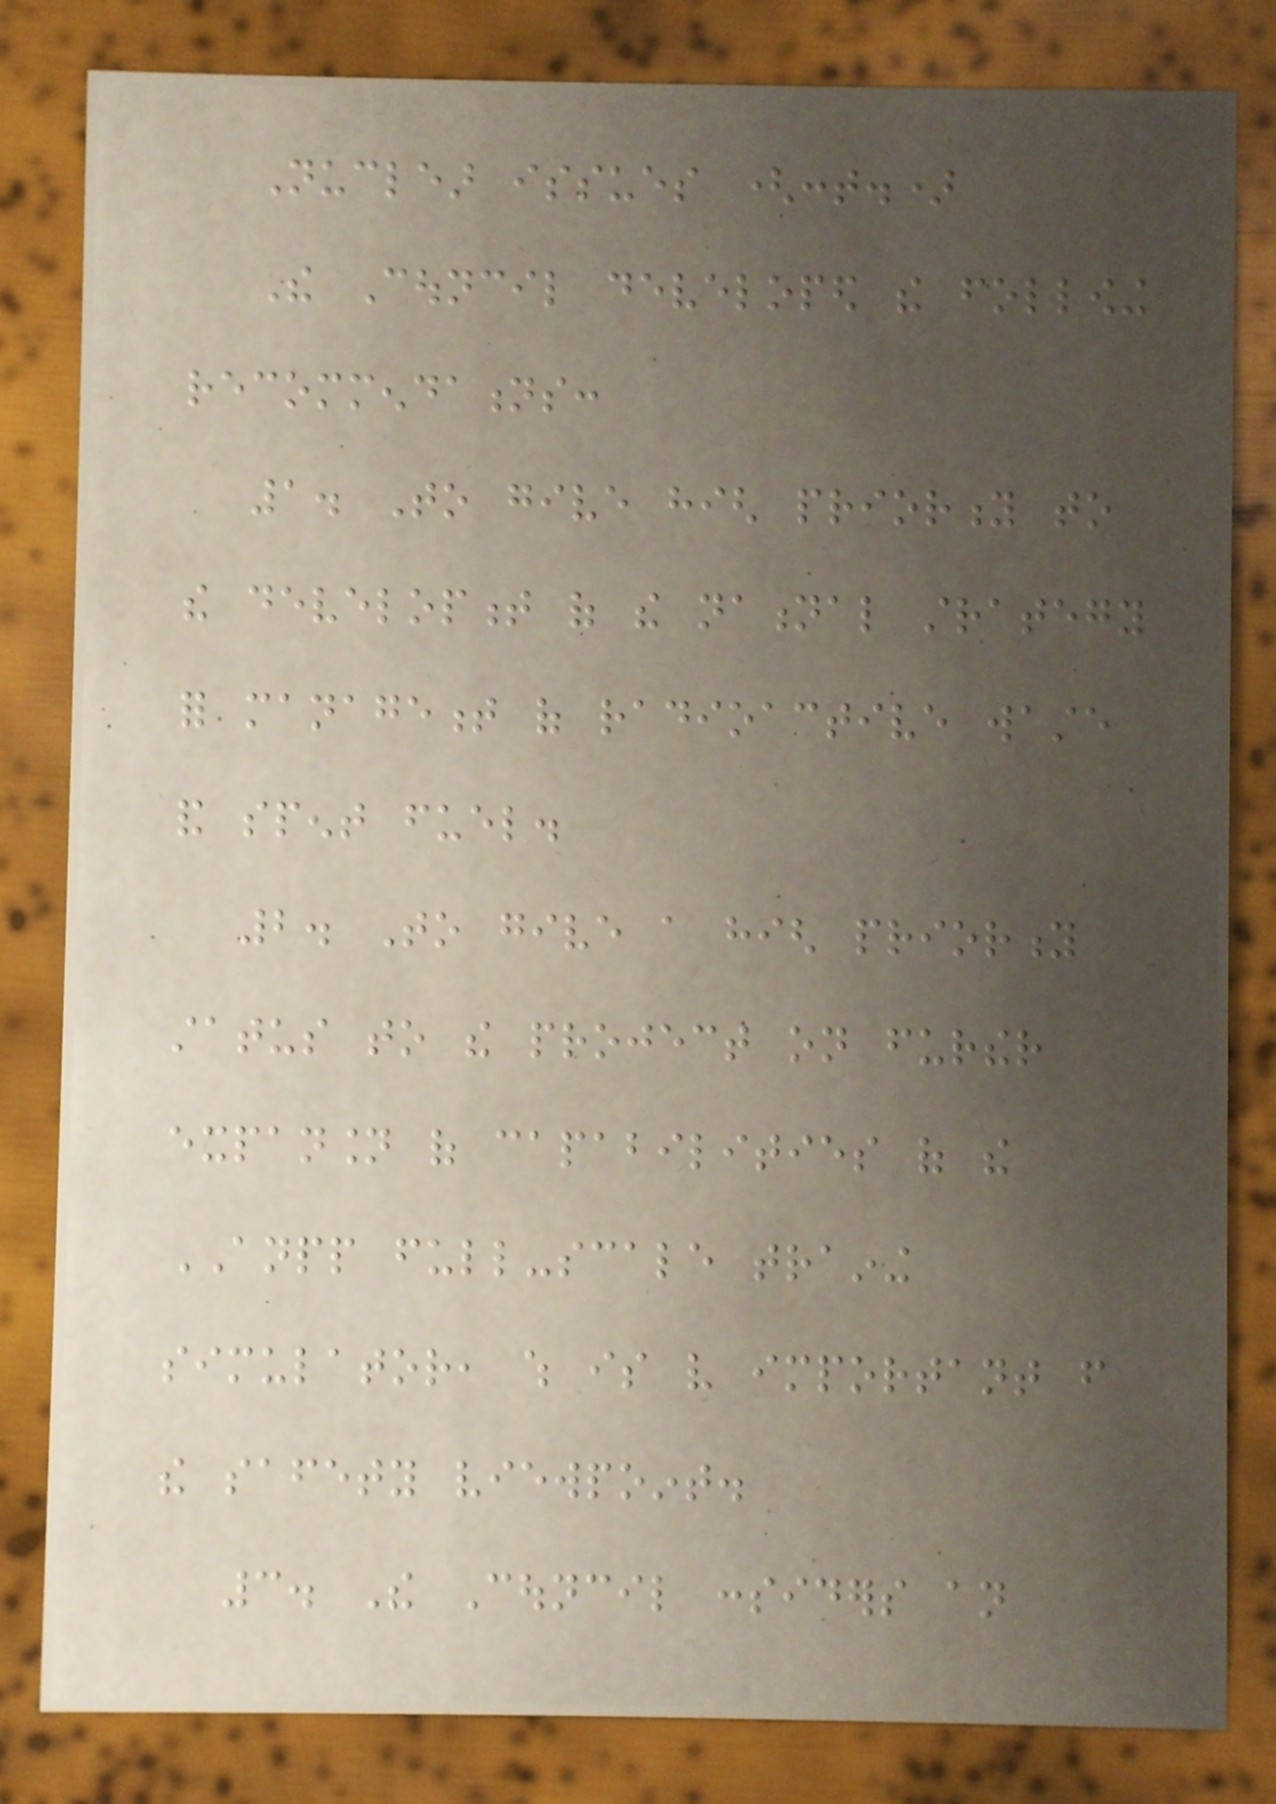Nuclear issues (cont.)
The Council developed the following
recommendations:
1. To give high priority to
the development of the national strategy
for management of radioactive waste
and spent fuel.
2. To give a high priority
status to the project on further
expansion of capabilities of the
ANPP full-scale training
simulator, which is very important from
the safety viewpoint.
3. The Council considers an
